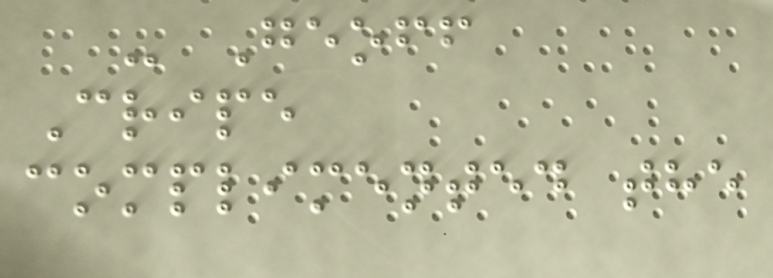- Geoff
Cripe
complimented the
